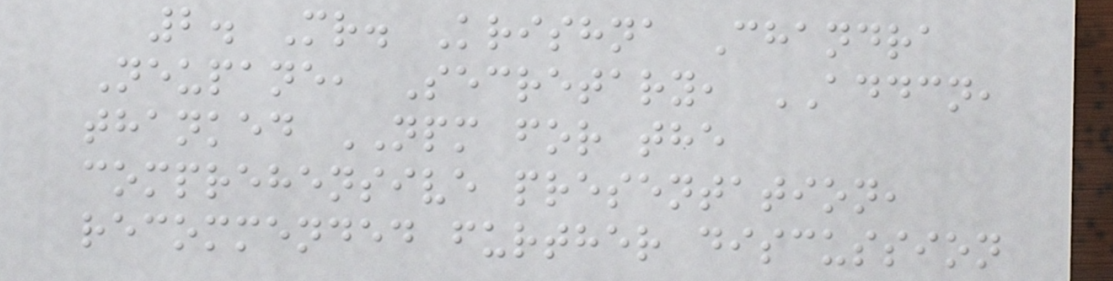2. Mr. Krishna Chandra
Neupane, Secretary, ADDCN,
thanked NPM for the
comprehensive presentation,
recommended further discussion
